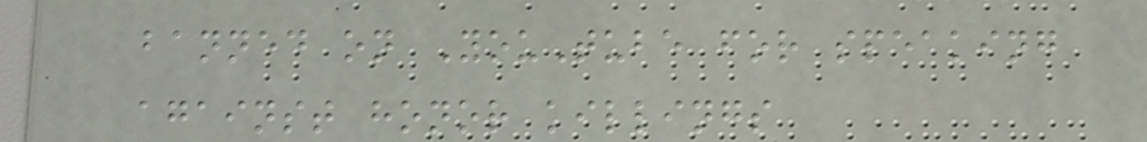banned on YouTube for speaking
against honor killings
